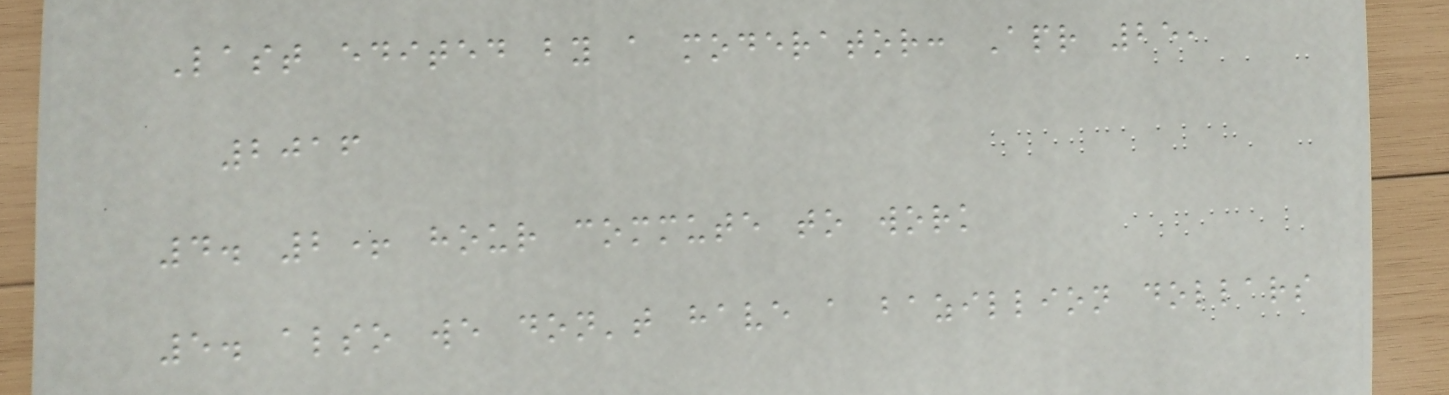Last edited by a moderator: Apr 25,
2016
4. 2+ hour commute to work
5. also we don't have a bazillion dollars
